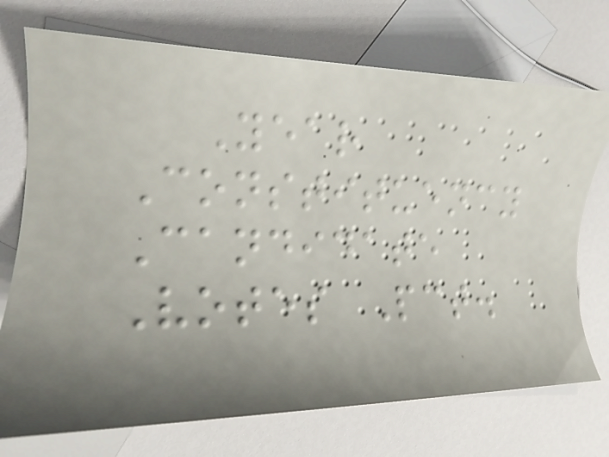Year
Constituency
Candidate
Votes Pct.
